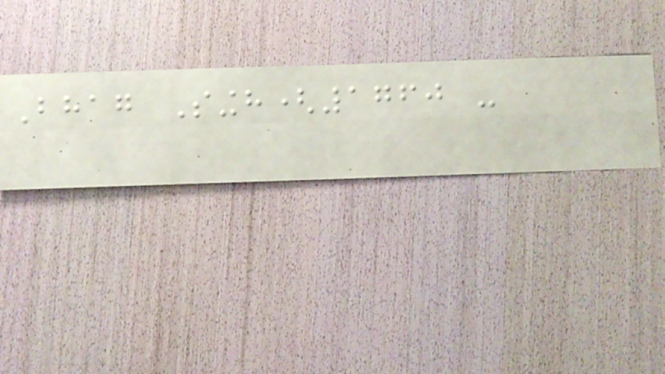Bhag Singh(1760 -
